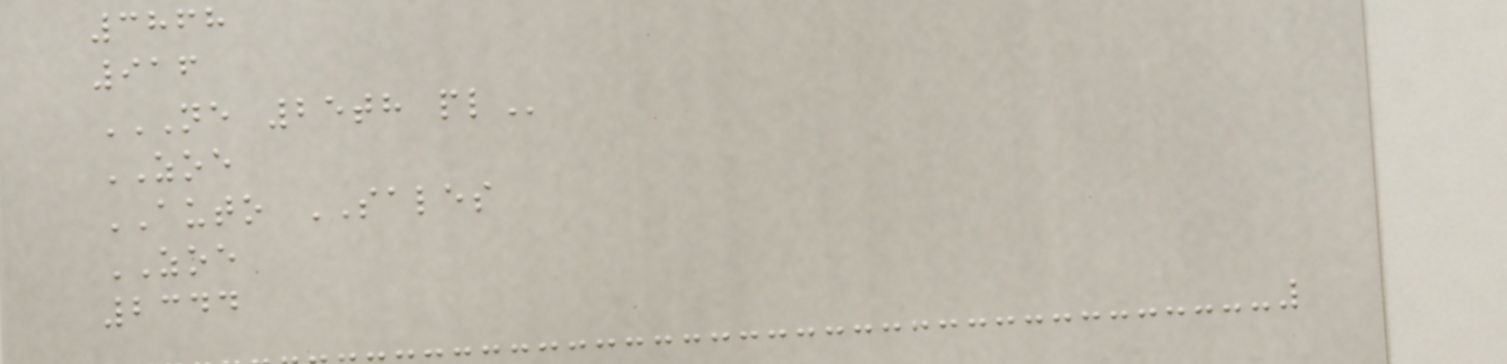3868
916
NE 25TH PL
ZOE
AUTO SALES
ZOE
2344
